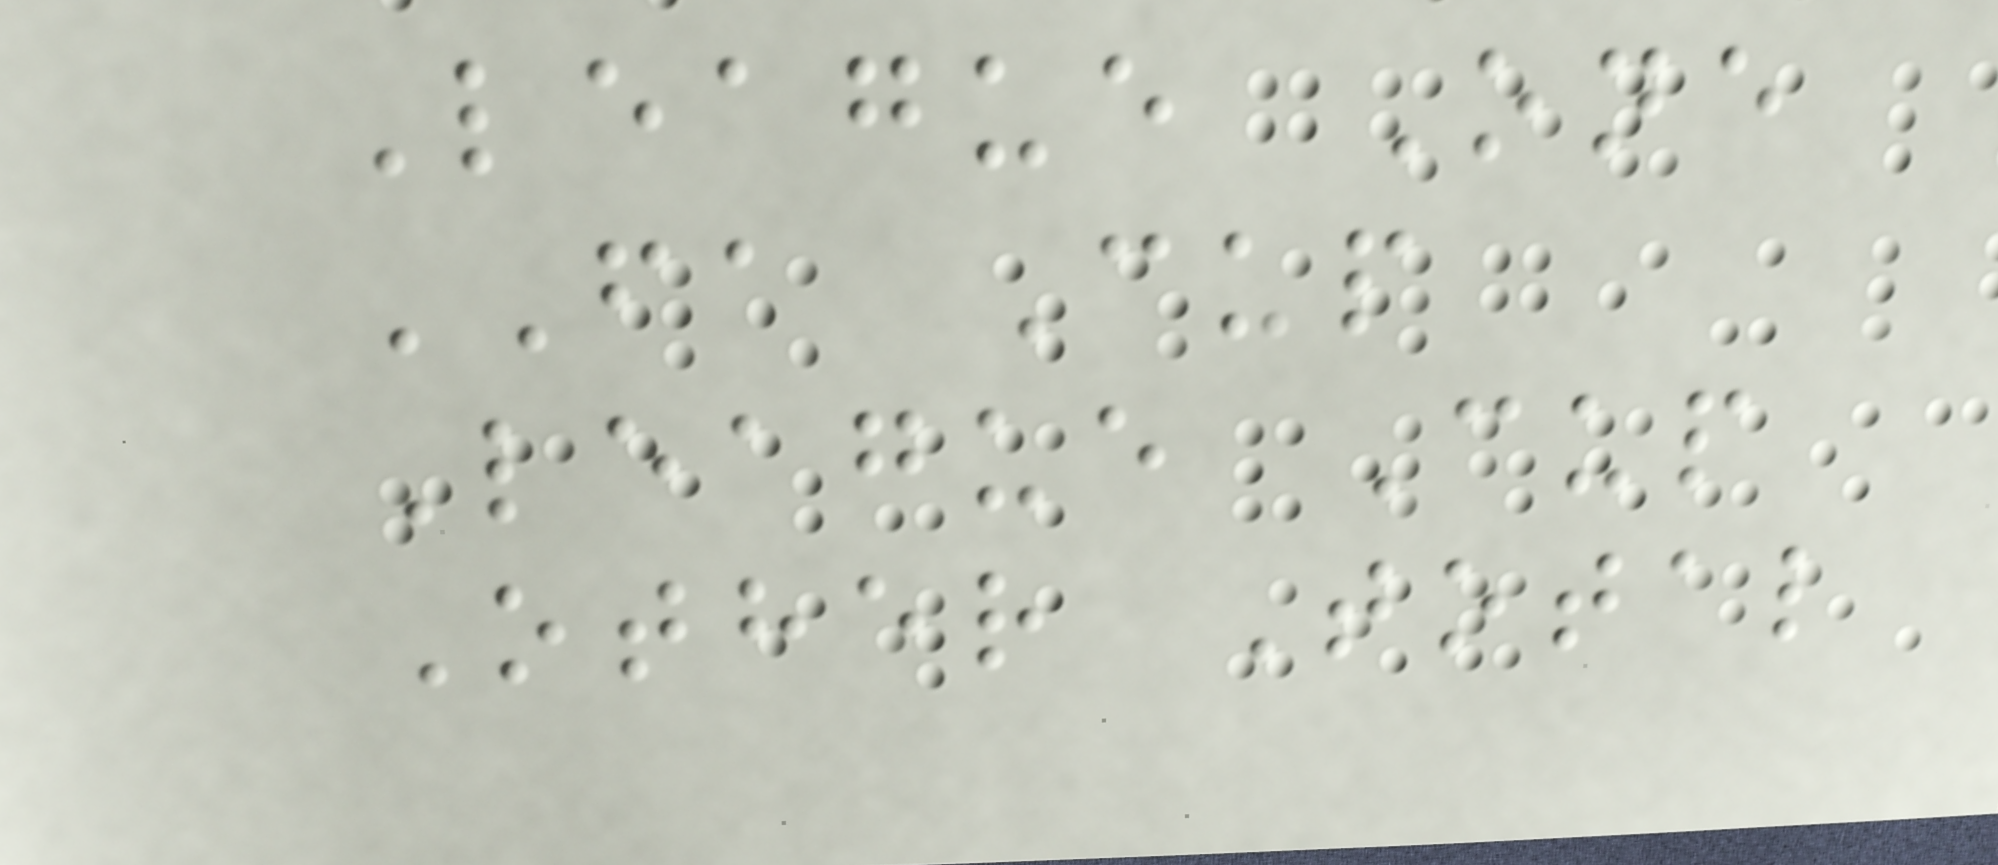League One
FA Cup
League Cup
Other Total
